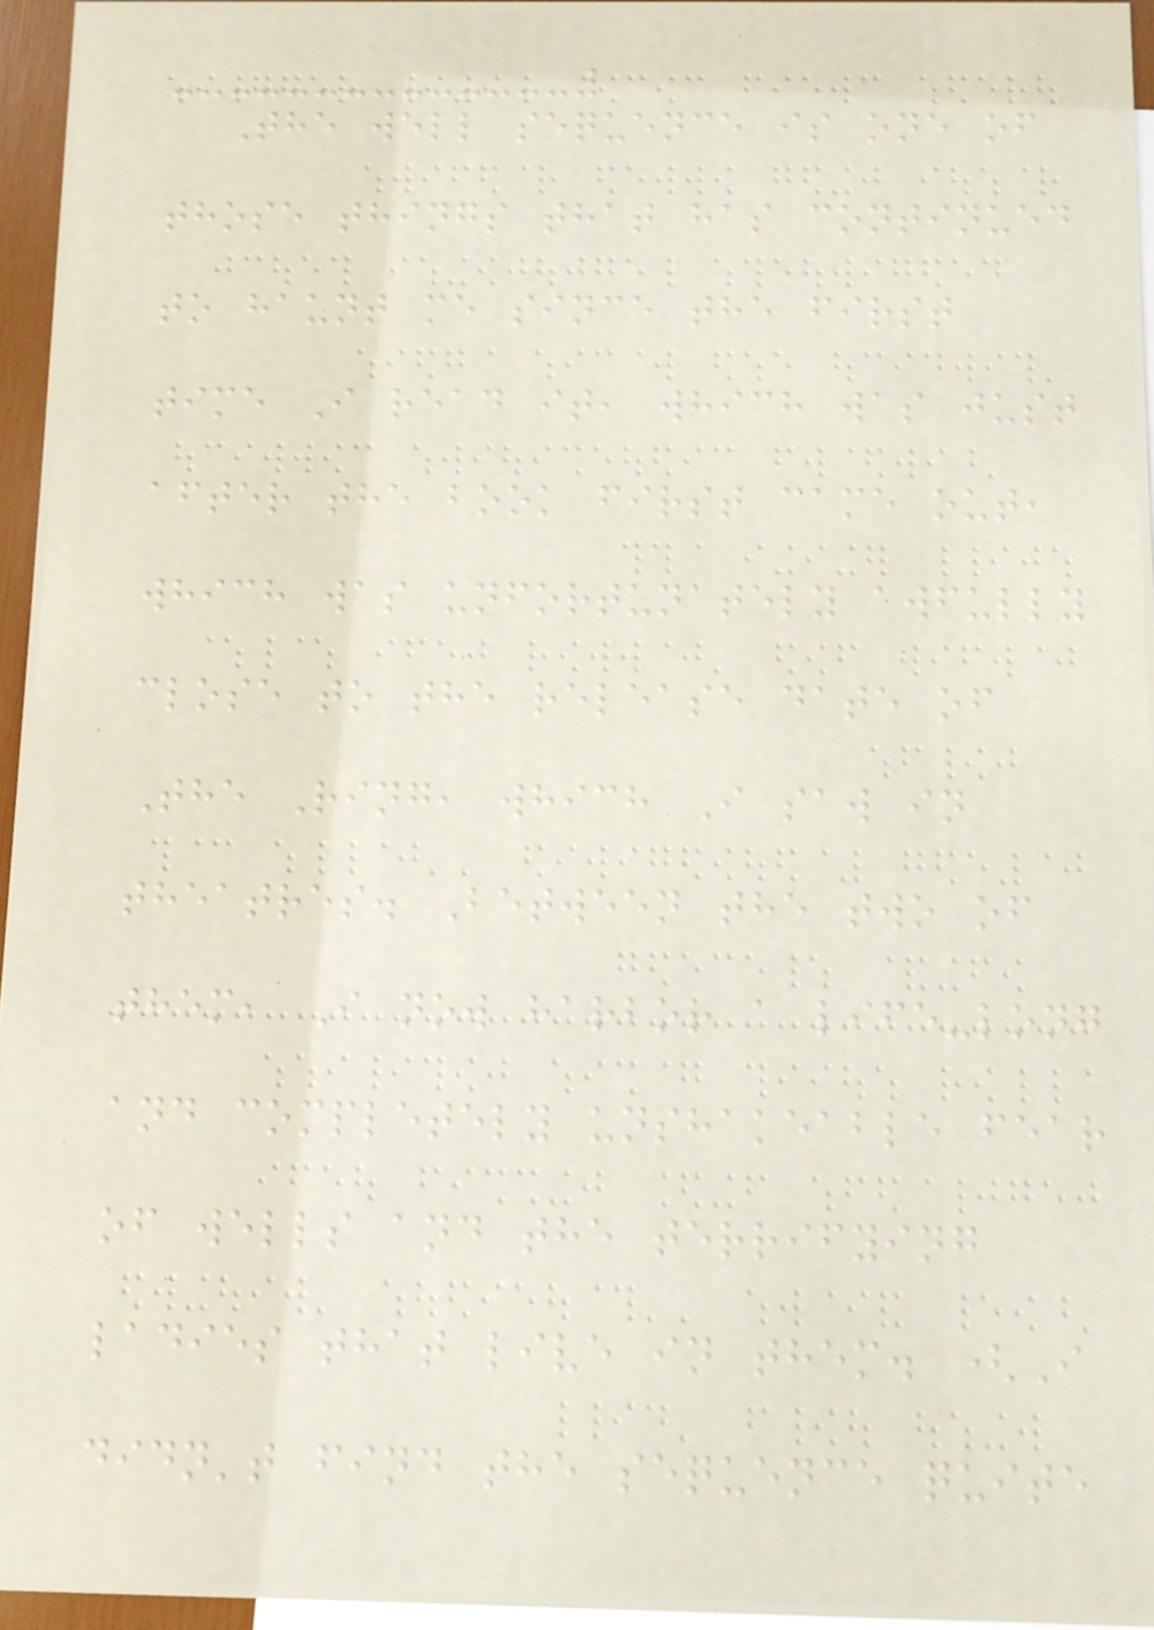The well sequence is one of
those things that has continued
to haunt me since the first
time I read it, which was just
after the book first came out,
which was unfortunately awfully
close to the release date of
The Ring, which I saw in
theatres. Between the two of
them, I now harbor a life-long
and completely unshakeable fear
of wells and the terrifying
ladies that live in them. (I
didn't find the sequence quite
